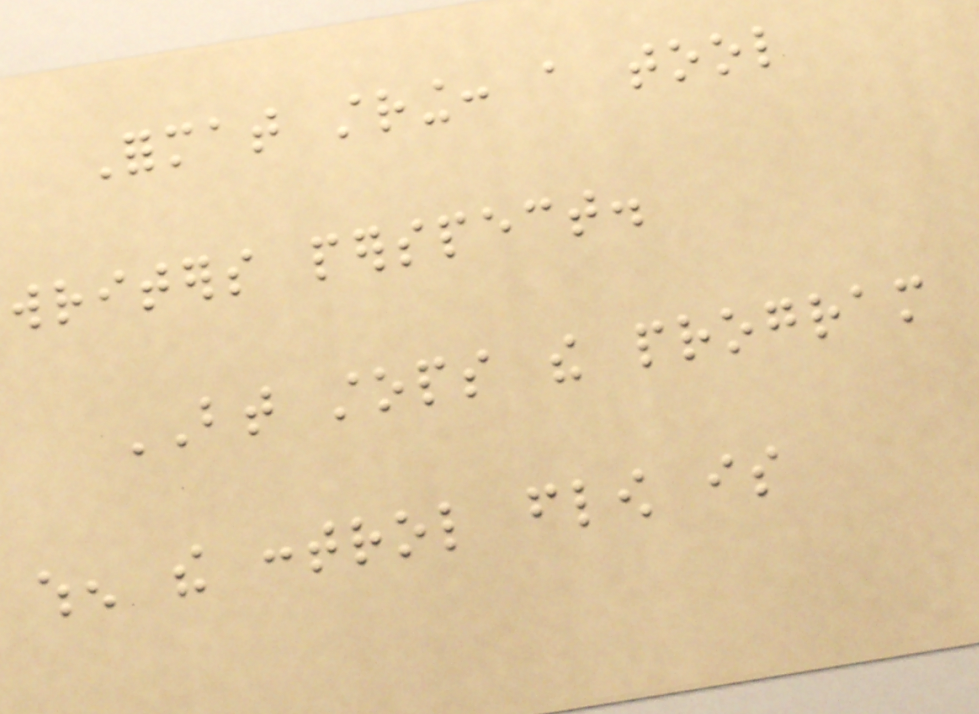Format string: a tool
writers perspect.
BT stops the program
when the control flow is
